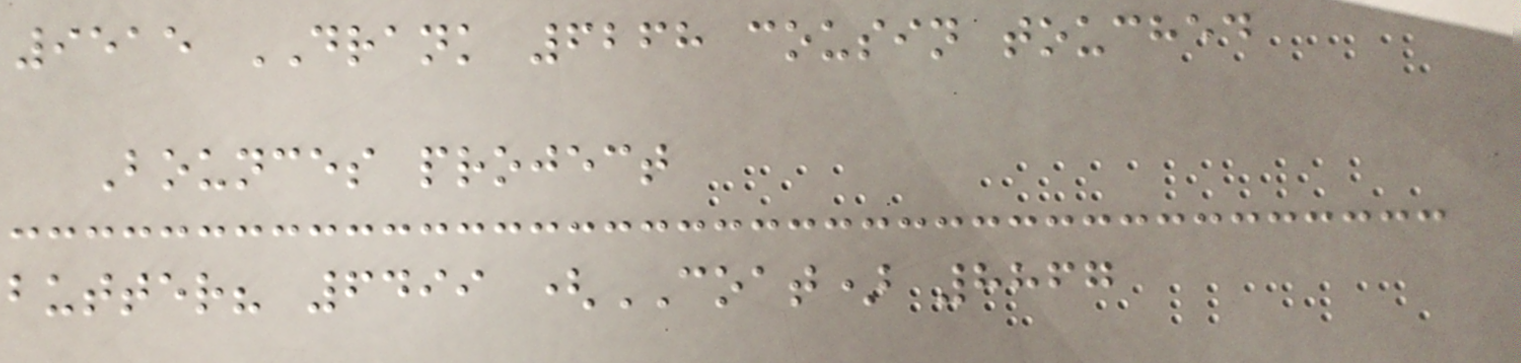9515 DRANK 6268 cousin touched
Bounces project
butter? 6499 (COAT) 8867
